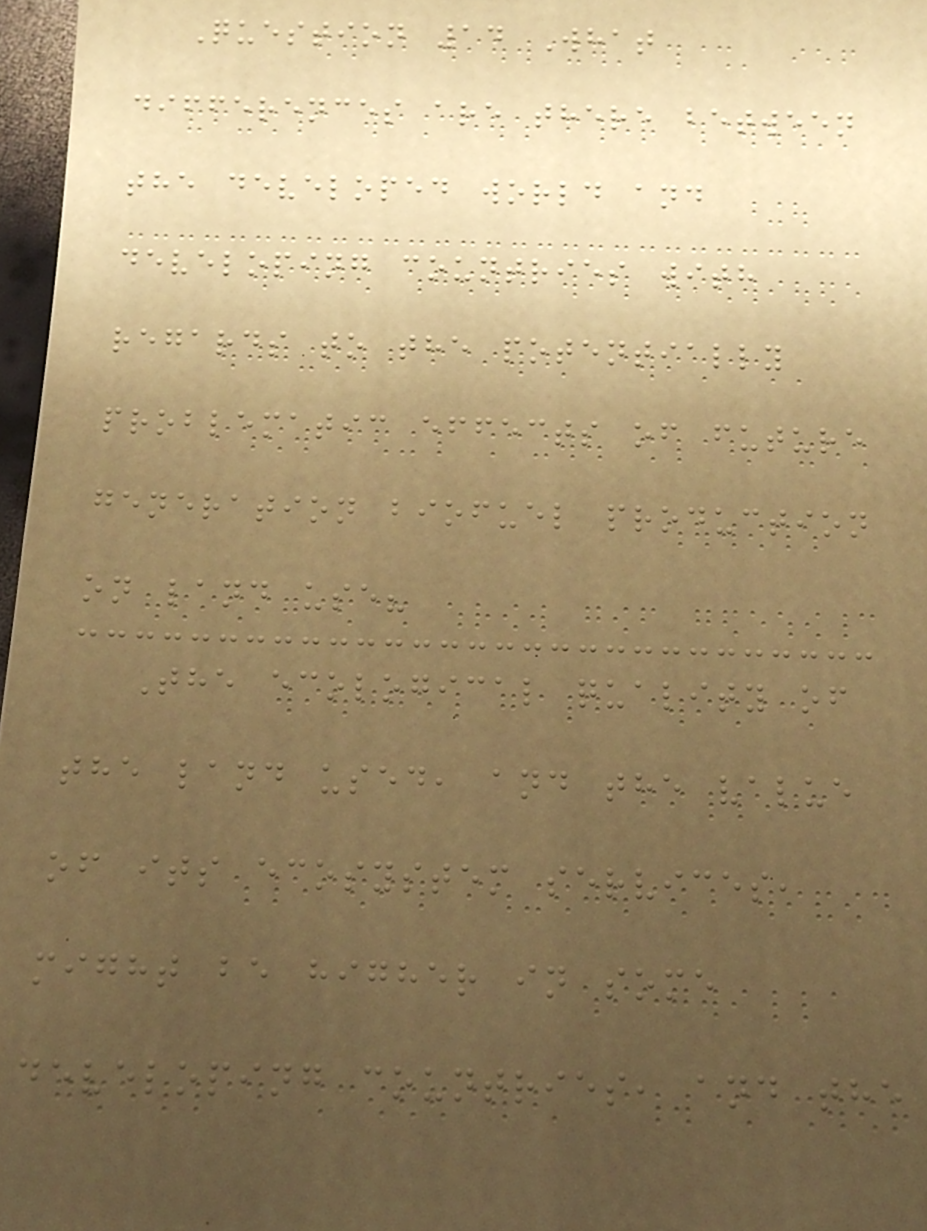Question 14 What
differences are there between
the developed world and
developing countries with
regards to the potentially
problematic effects of future
generation biofuel production
on land use?
The ecological quality of
the land used, and the value
of its ecosystem services,
might be higher in some
developing countries, and the
